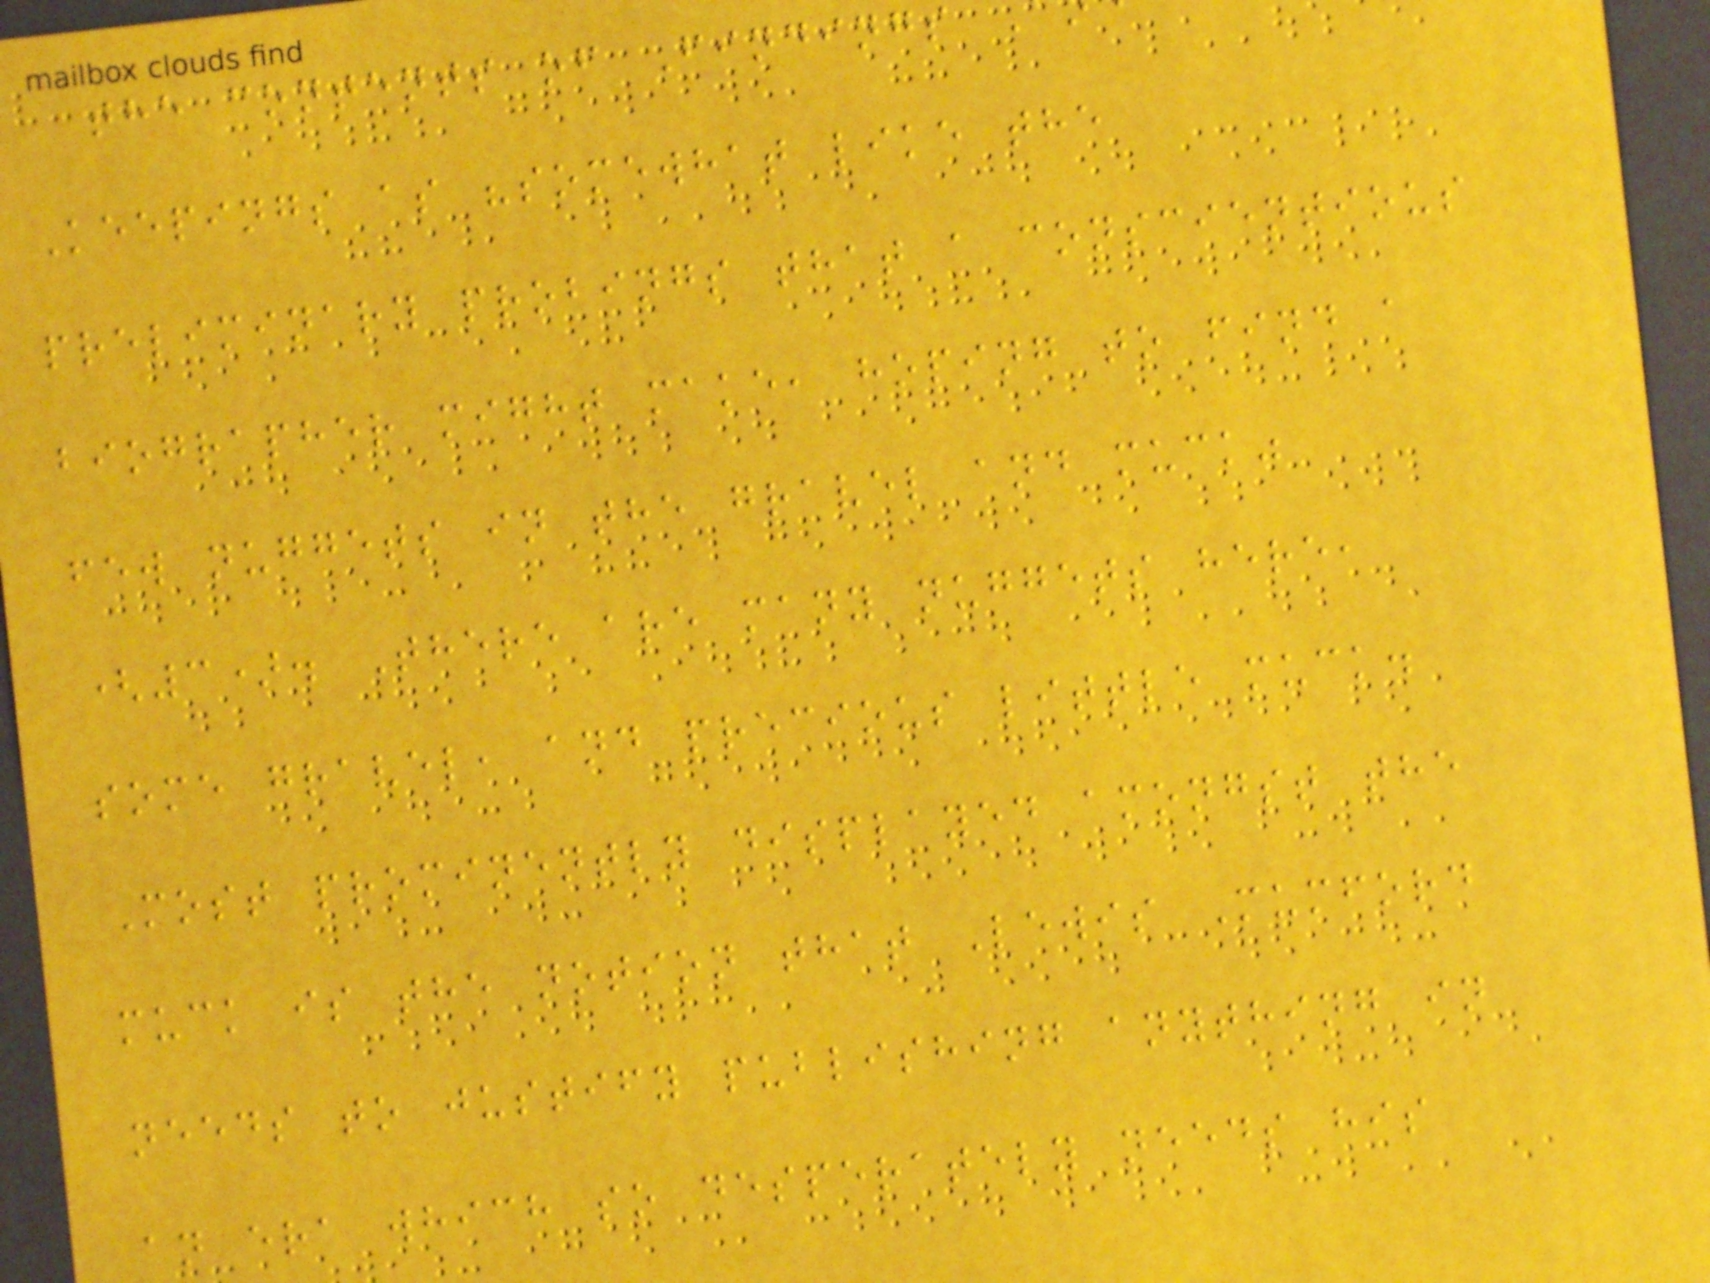the contents of Findings
Keepings as "somewhat like the
preliminary probings that a conscientious
biographer might make, hoping to find a
few nuggets in the gravel and muck"
(3). There are many nuggets here,
some gravel, and precious little muck.
Most prominently displayed amongst the
muck is the notion that Lewis Mumford
needs to justify publishing anything in
an era which so desperately needs his
